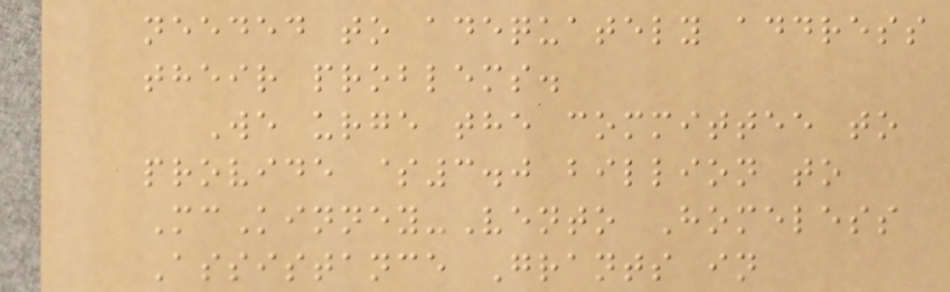needed to adequately address
their problems.
We urge the committee to
provide $3.0 billion to
McKinney-Vento Homeless
Assistance Grants in
